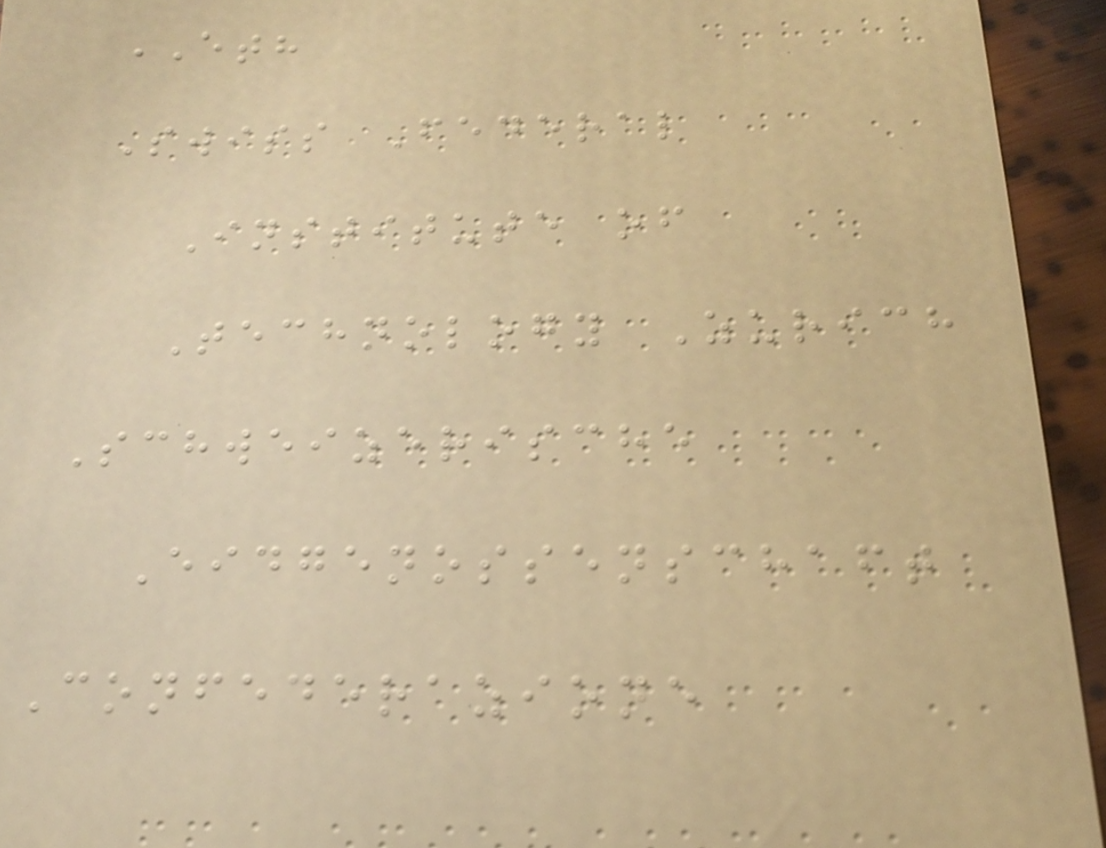ETH
Swiss Federal
Institute of
Technology Zurich
Schweizerische
Eidgenossenschaft
Confederazione
